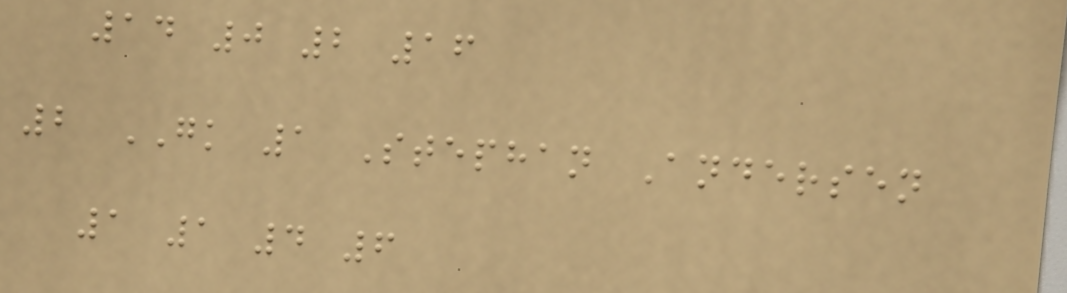14 0 2 16
2 GK 1 Stephan Andersen
1 1 4 6
